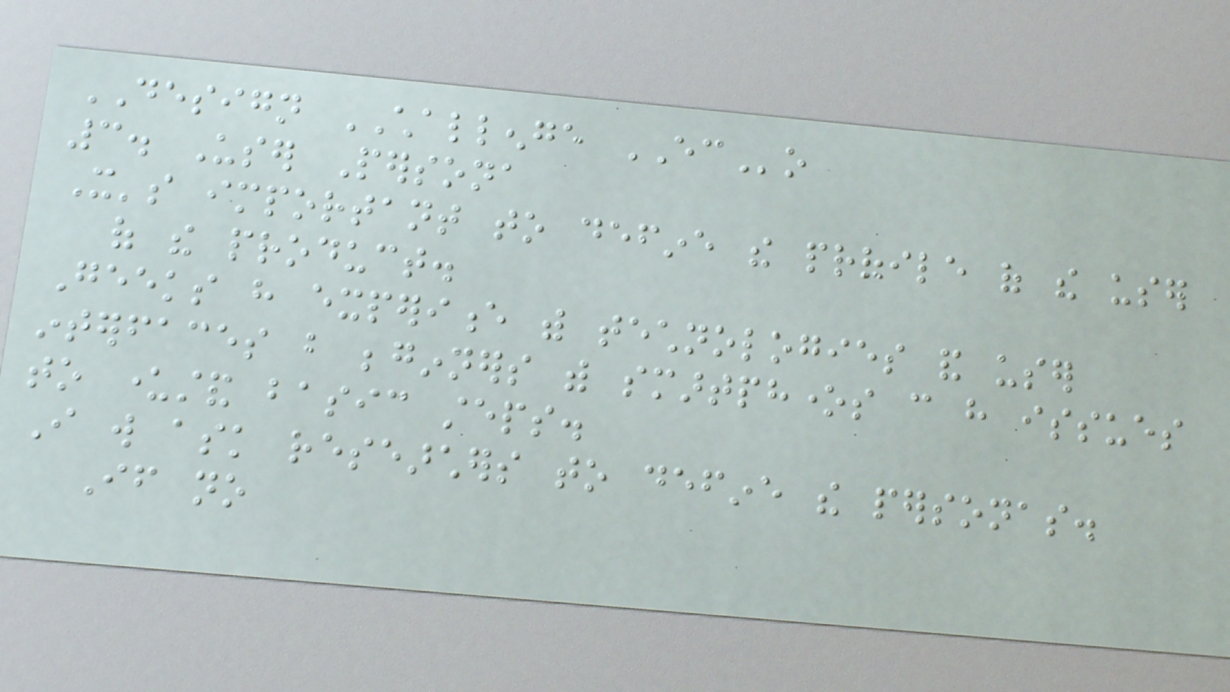DESIGN CHALLENGE ECo
3. User Persona
It's important to define the profile of the user
of the product.
Geeks have experience with technologies and user
interfaces but beginners with smartphones can have issues
to understand basic steps.
I will ask researchers to define the personas.
If no
